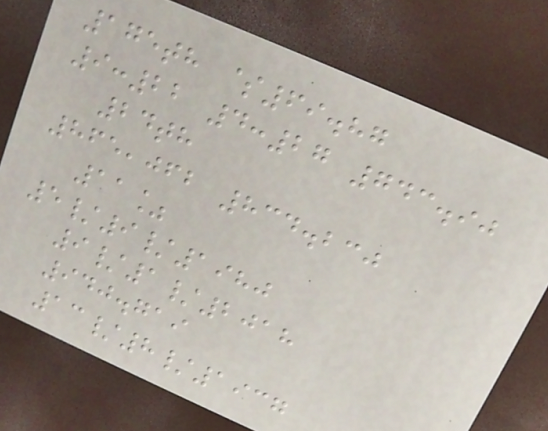175th $69.87
9:22 4:27 743.90
24th
865,062 834.230
11%
5/9/1980
9/1/2018
940.719
13/8/1937
